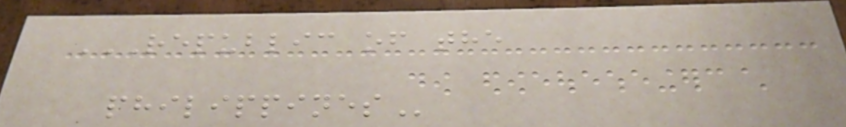REPUBLIC OF THE
PHILIPPINES
